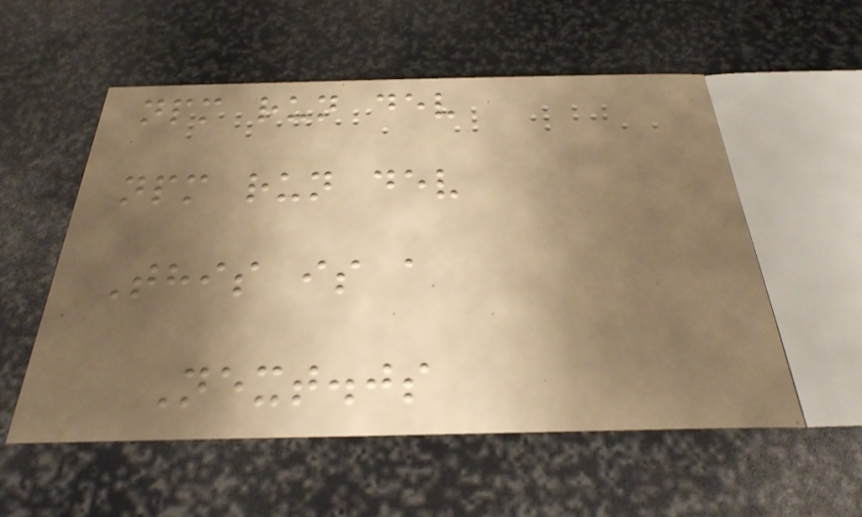npm run dev
npm run dev
This is a
Next.js
